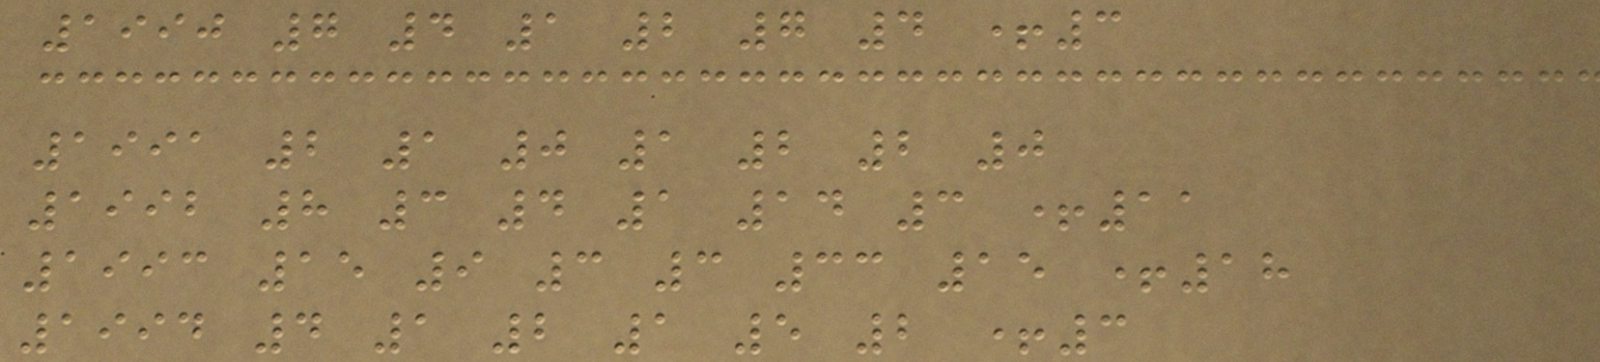1990 7 4 1 2 7 4 +3
1991 2 1 0 1 2 2 0
1992 8 3 4 1 14 3 +11
1993 15 9 3 3 33 15 +18
1994 4 1 2 1 5 2 +3
